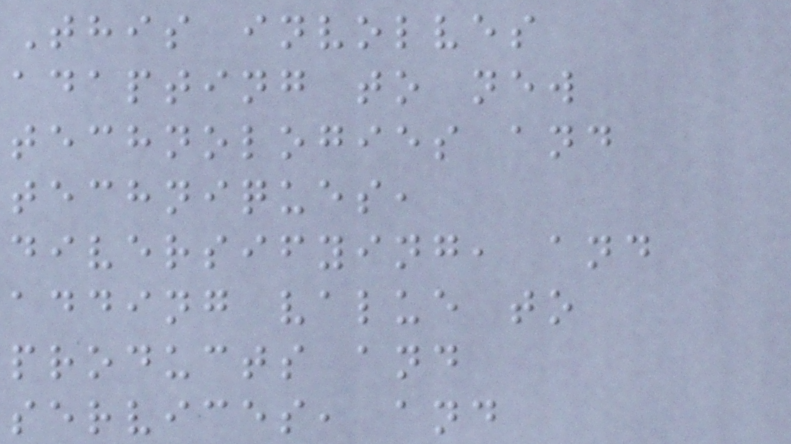This involves
adapting to new
technologies and
techniques,
diversifying, and
adding value to
products and
services, and
